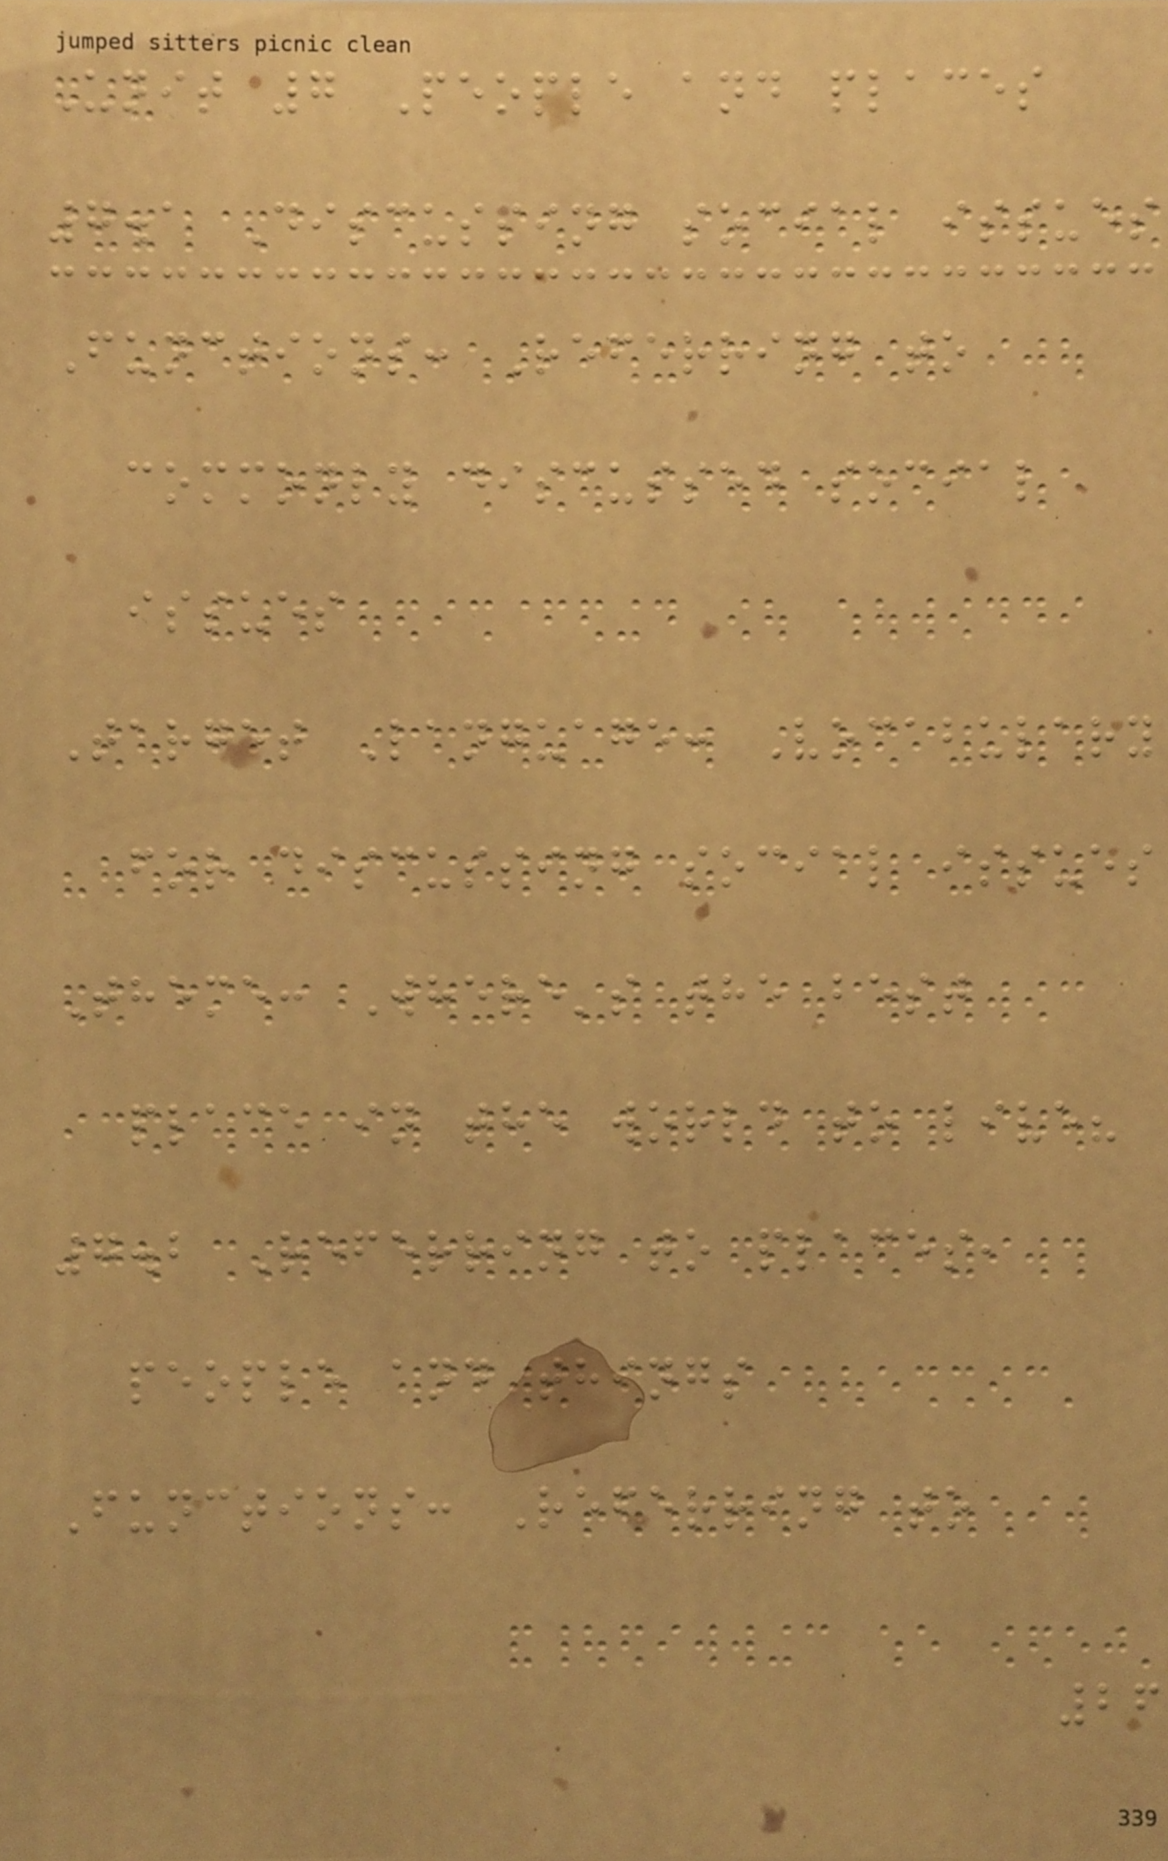Unit 7 People and places
7.1 Discussing social issues
Functions: Referring to
commonly discussed social
issues
Target Language: Vocabulary
for discussing social issues
Theme: Where's the best
place in the world to live?
7.2 Referring to places,
people and things
Functions: Referring to
26
